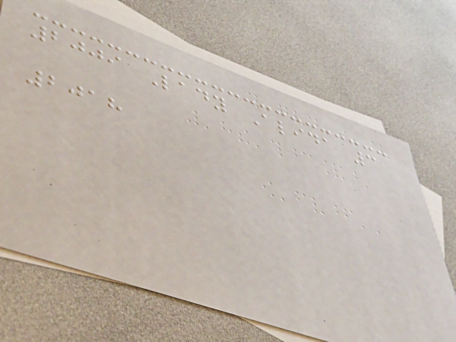2009 Lady Alida 3
2018
